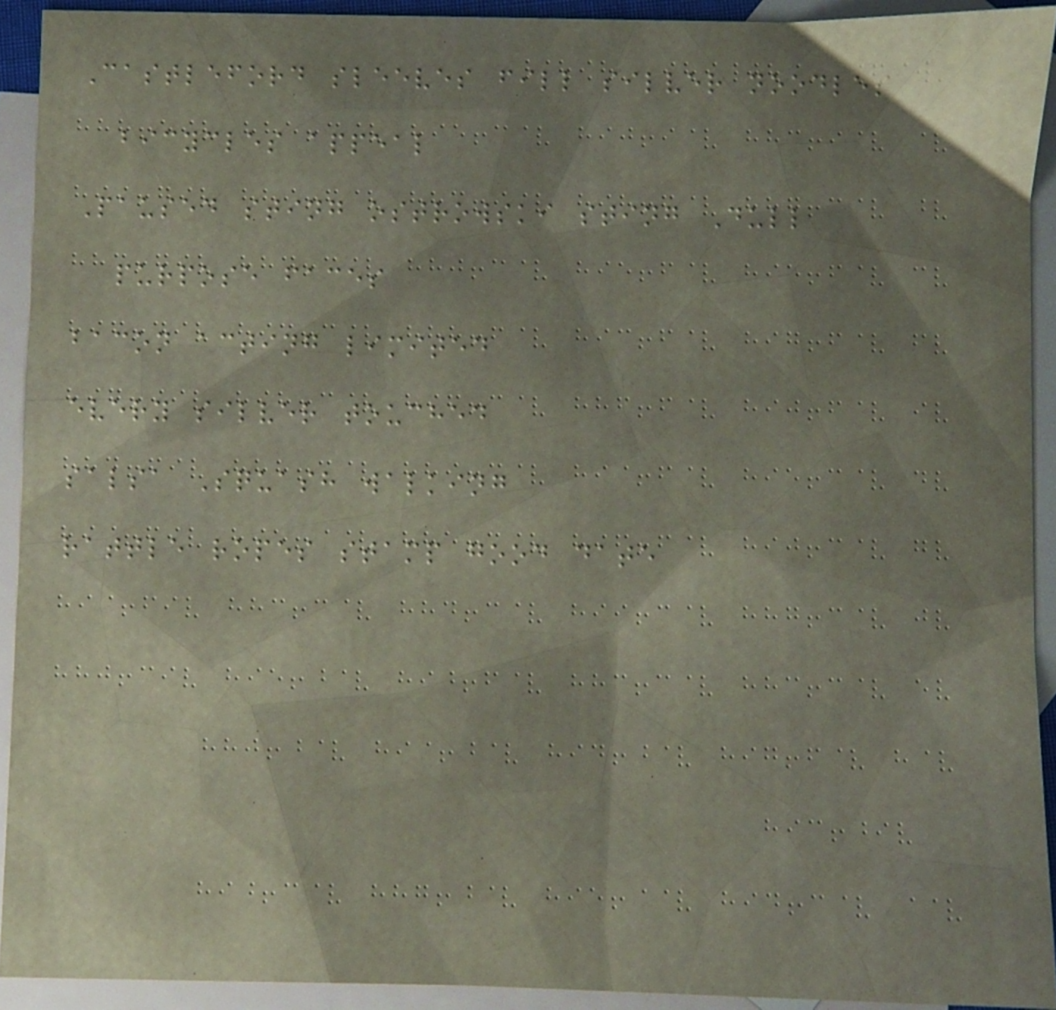Castleford sleeves fill silver noodles
bicycles appeal
Paused sting ostrowski sting Dull
purpose faces
bacon acting limited
every silver touched
salsa Squash walking
rattle ropes stamp good date
